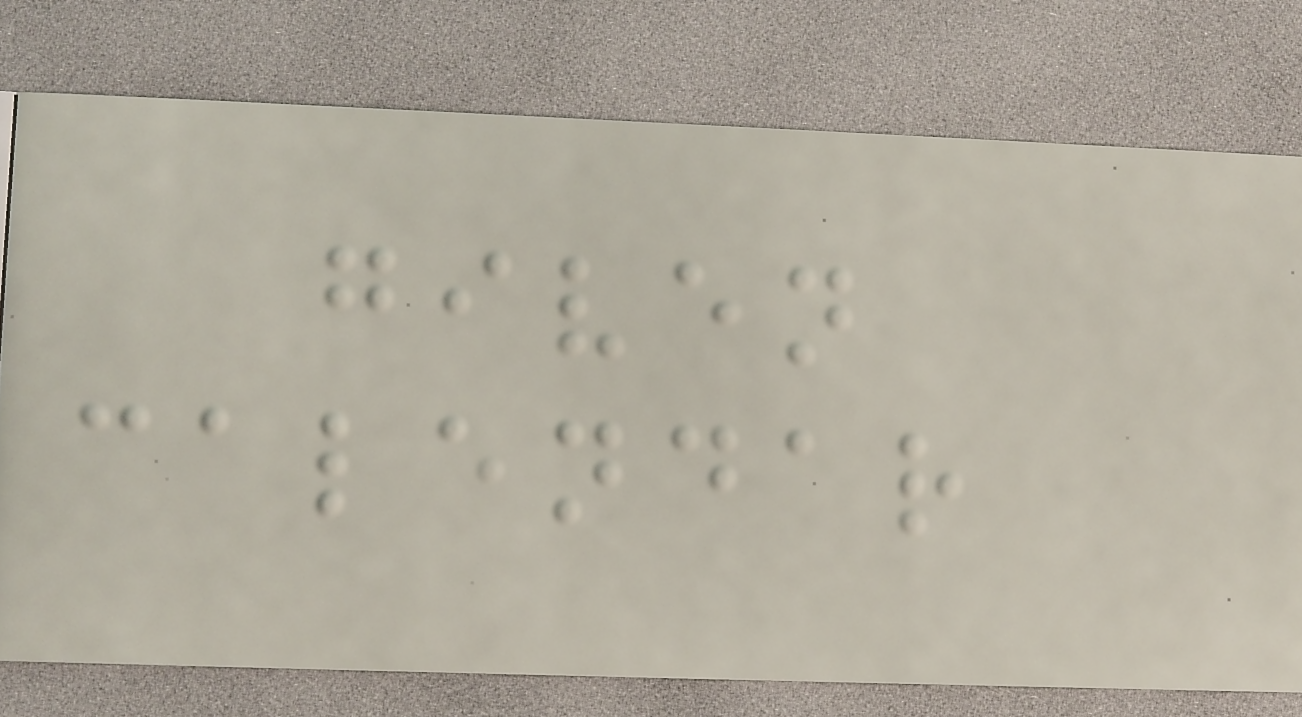given
calendar
